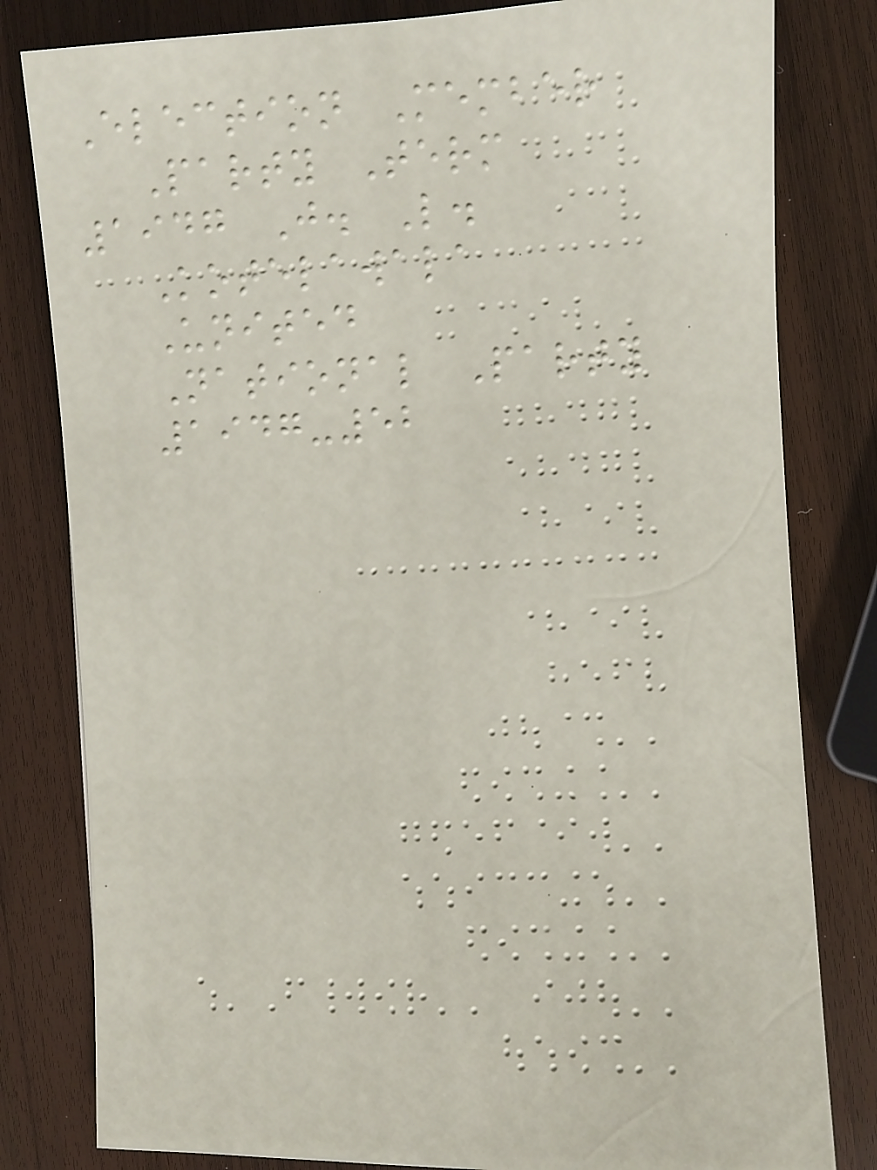Election Member
Party Term
1947 J. L.
Kotelawala
United
National Party
1947-52
